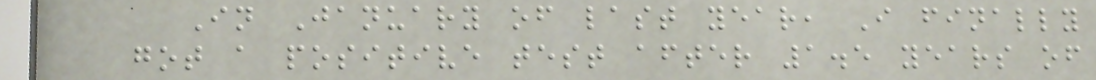In January of last year, I finally
got a positive test after 1.5 years of
